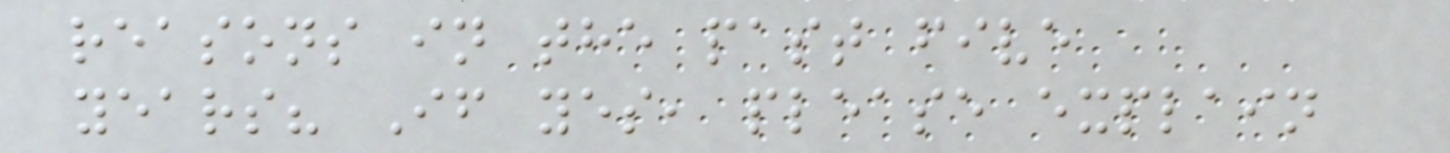reasons in the past five
years? If yes, please explain
